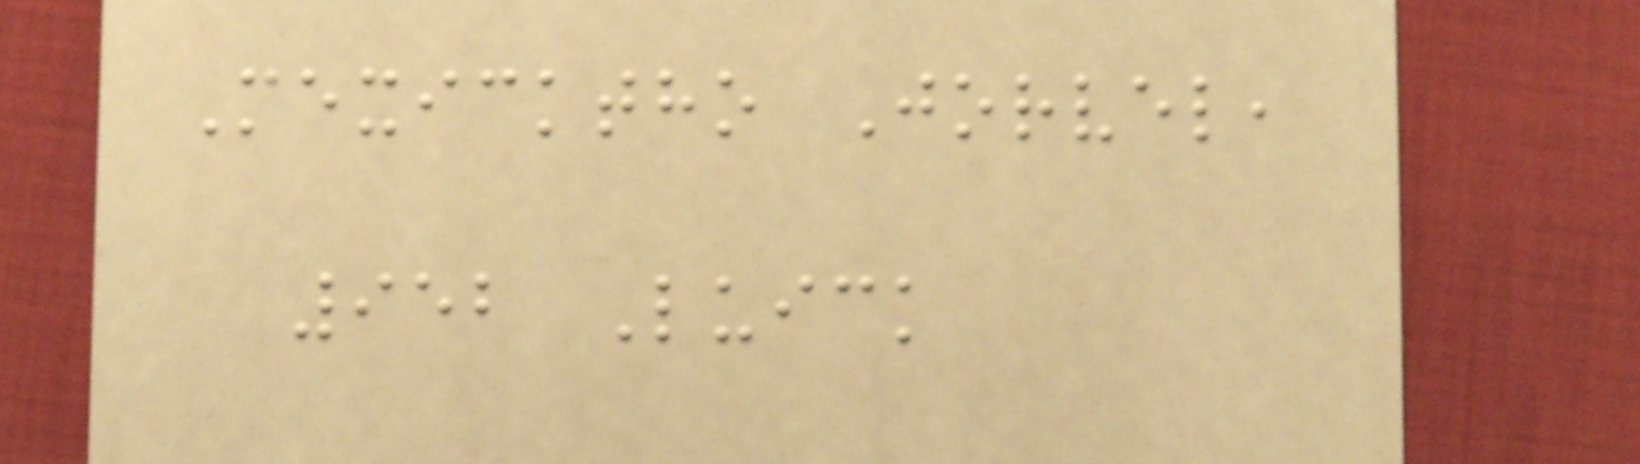Mexicktho Jorvel,
952 Luick
